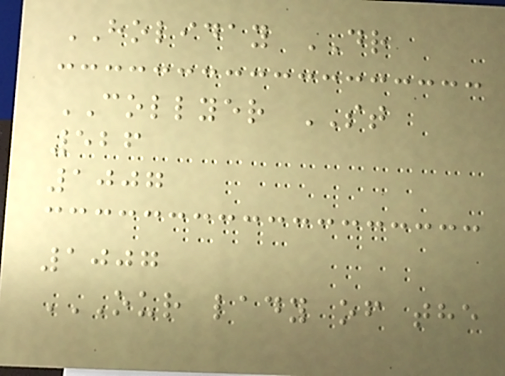HOLIDAY DR
COLLYER ST
526
1007
1007
OUR LADY OF THE
